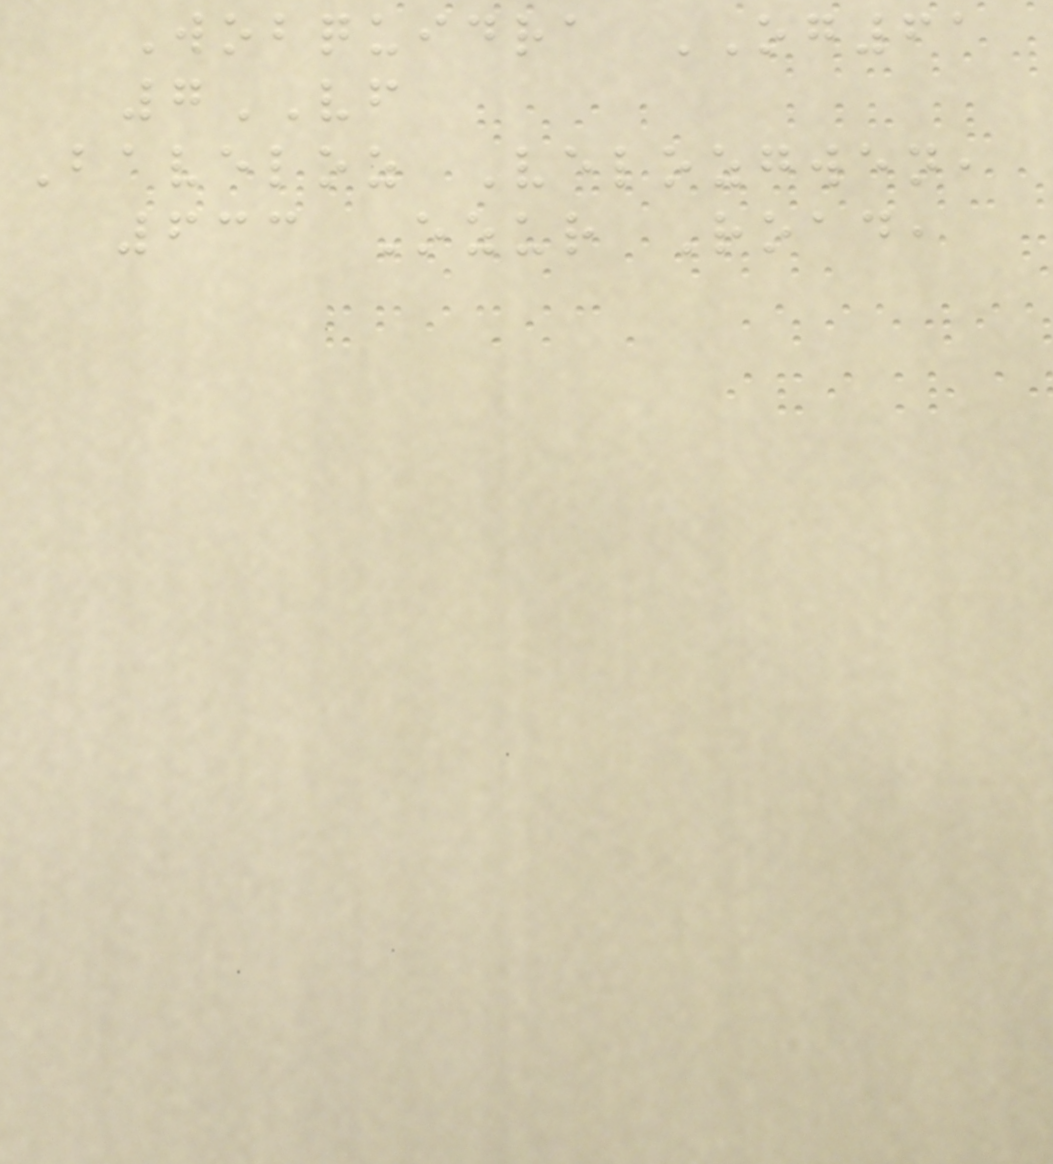Wobquidra OG61
7VF
Baveloz Velozgwen,
633 Ozur Road,
